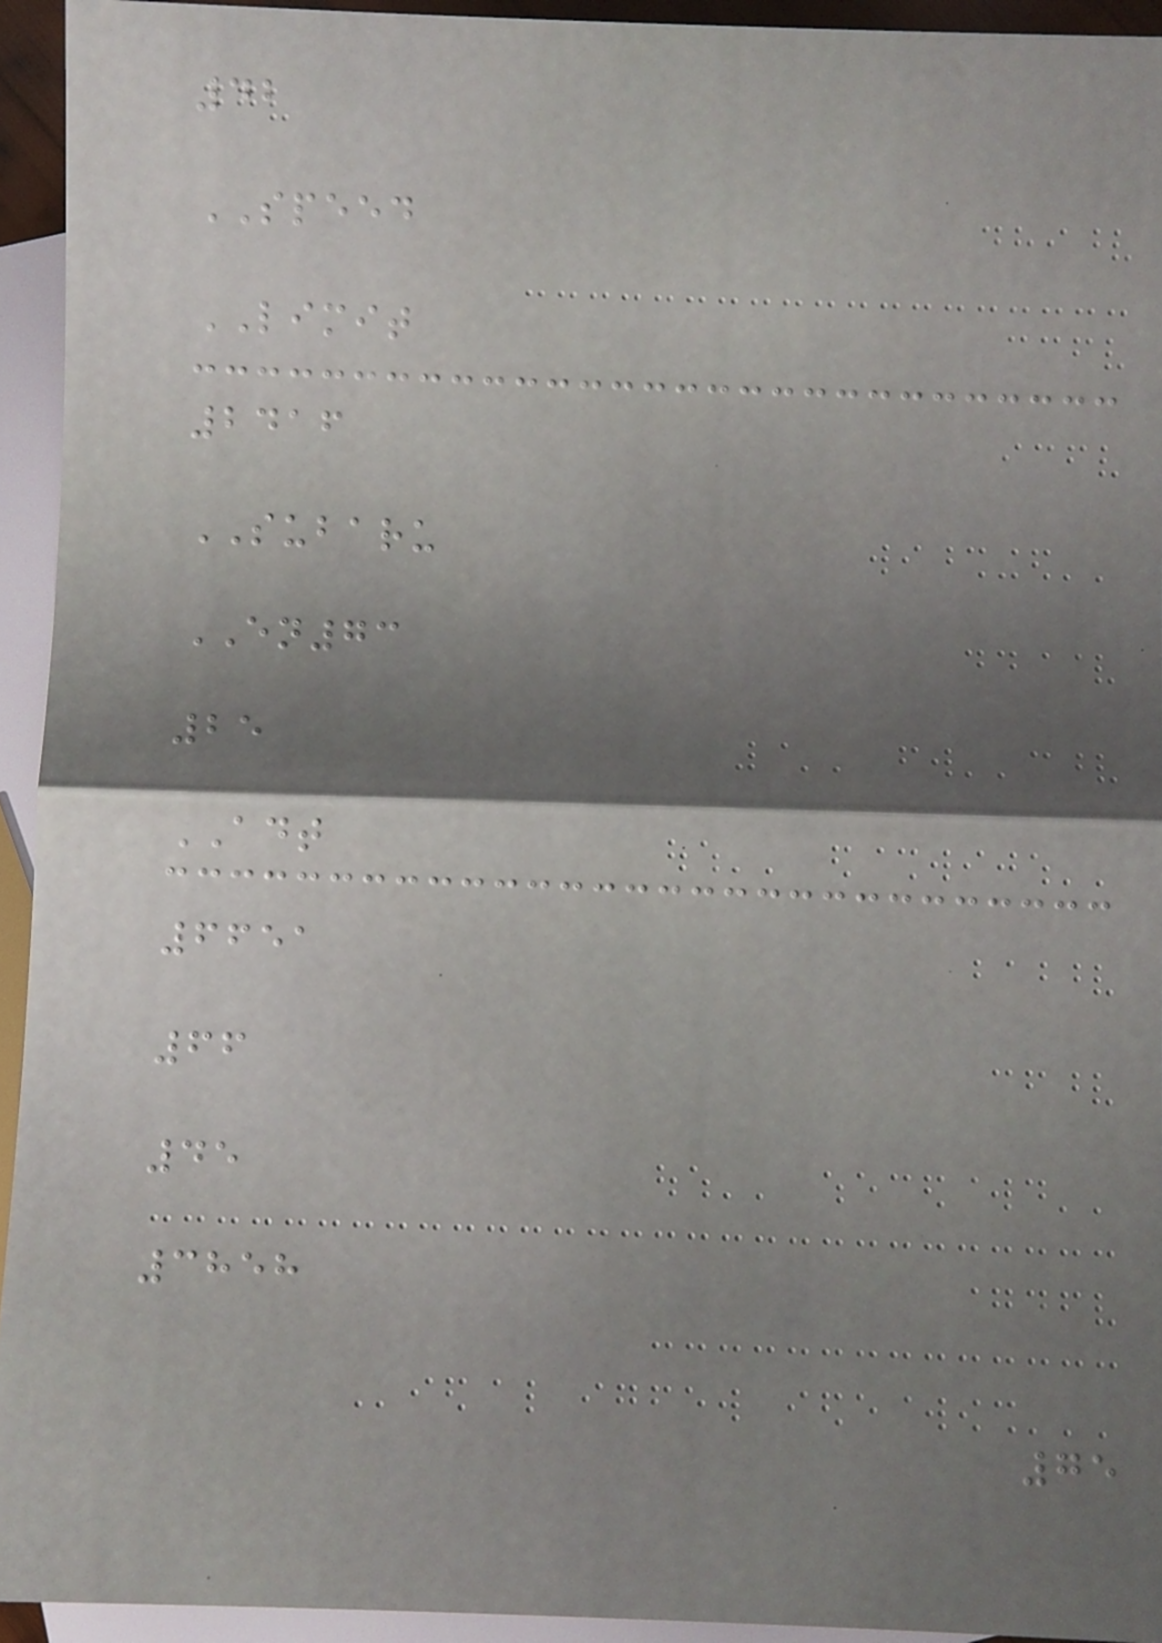42
SPEED
LIMIT
2416
SUBARU
EN73
25
ADT
6651
66
45
3858
75
